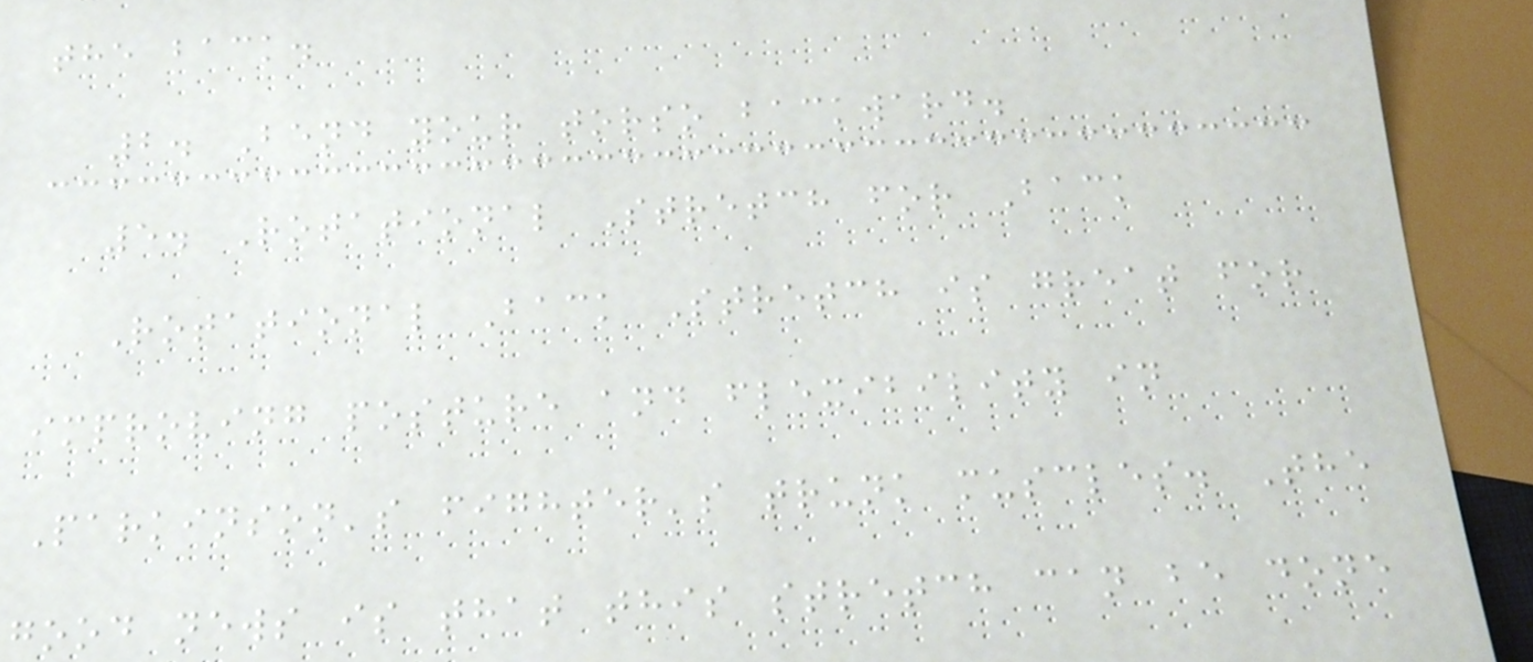the back.
2. Bend your torso backward.
5. Rotational Stretch for Back
Rotational Back Stretch is great for
improving posture and flexibility in
Parkinson's fighter's trunk muscles. The
good news is that this stretch can be done
